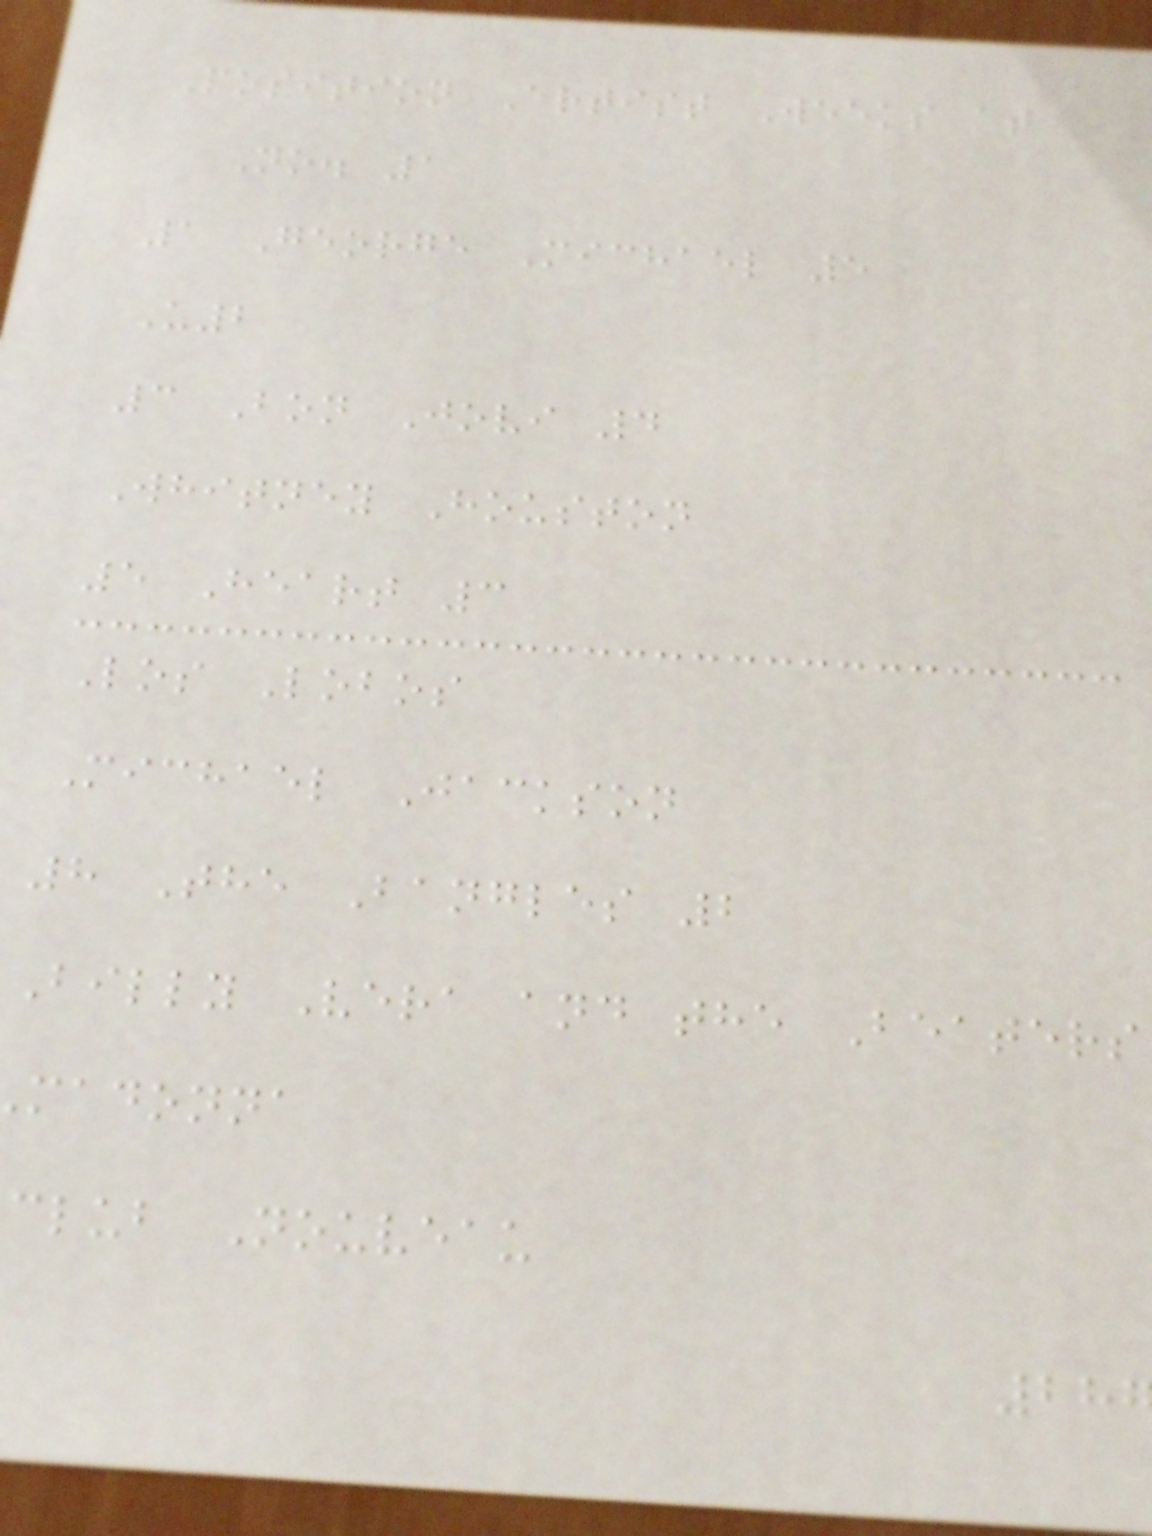Position Artist Weeks at
No. 1
1 George Michael 5
U2
3 Bon Jovi 4
Whitney Houston
5 Heart 3
Los Lobos
Michael Jackson
8 The Bangles 2
Billy Vera and the Beaters
madonna
club Nouveau
